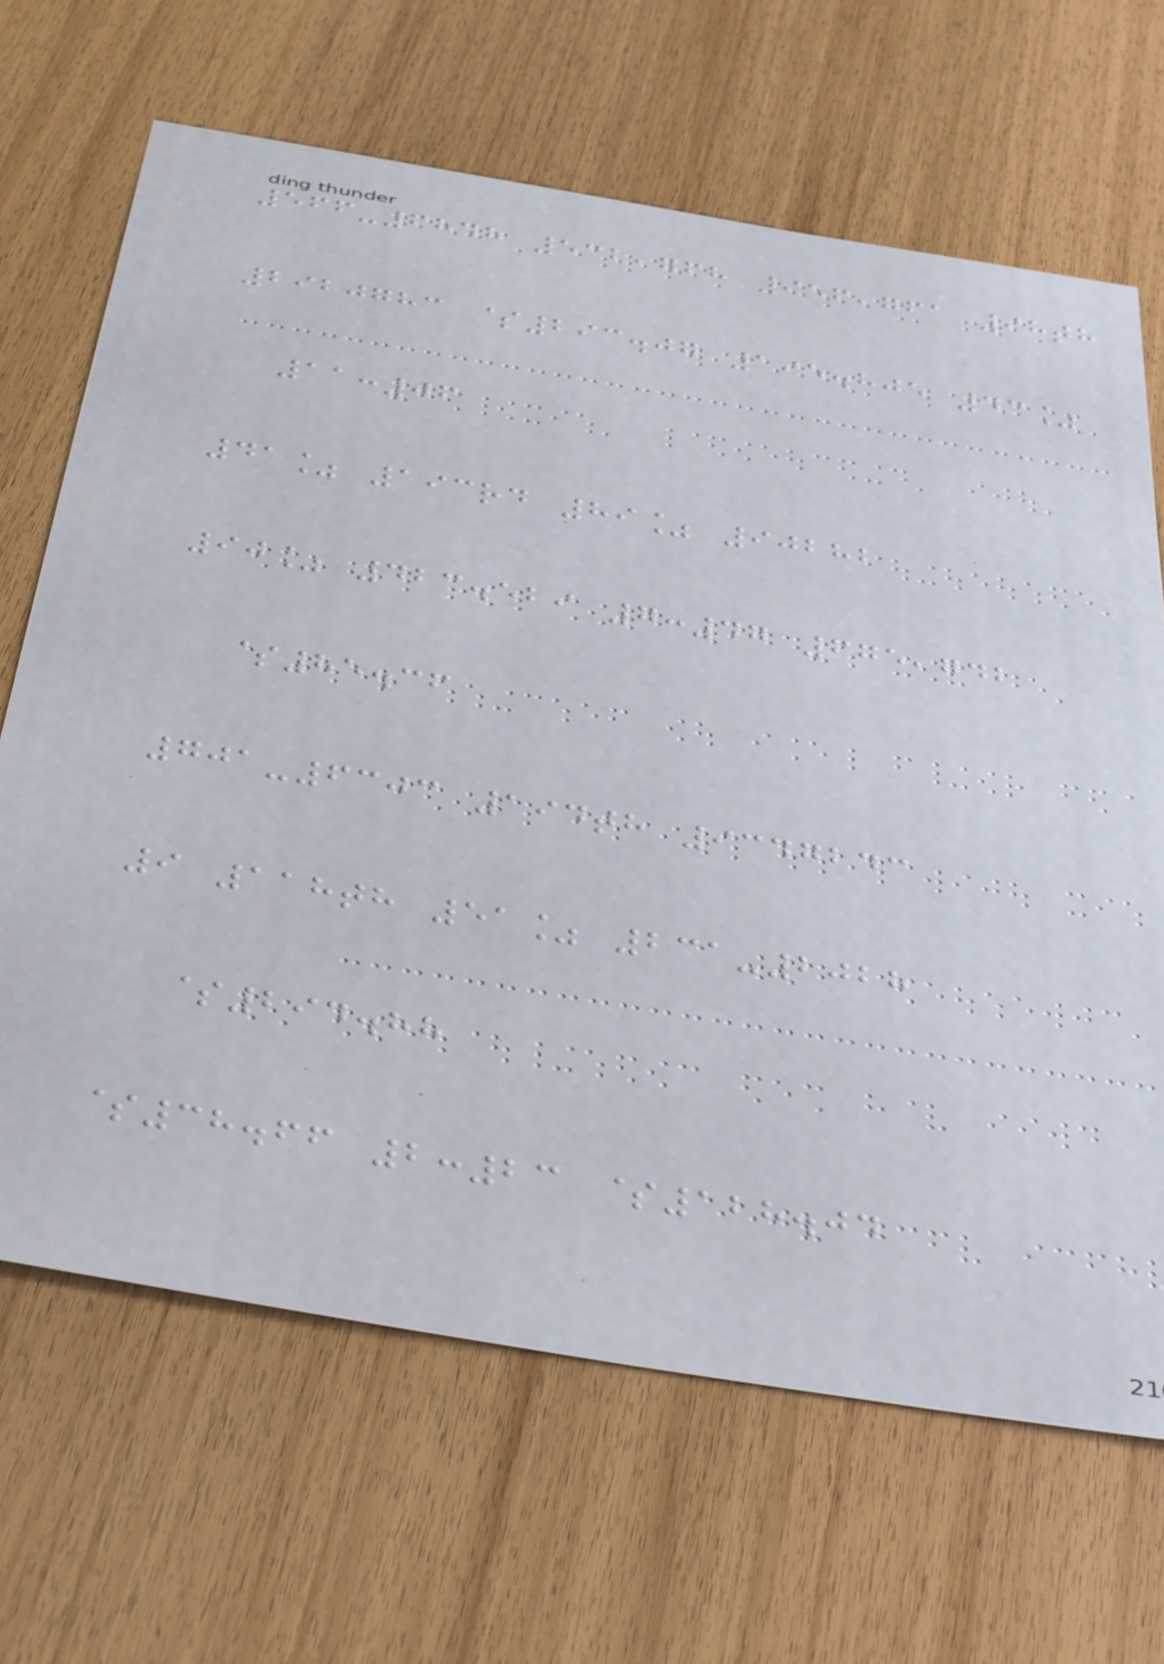566-6848 532,768 956,761 98th
2920783 $293.07 195.805 43%
11:06
41% 193rd 89% 90282
90% 423.529 7:47 675,742
$85.36
701-6303 194th 9347243
9 118th 51% 231-2028
$294.88
$38.66 2:23 $128.04
